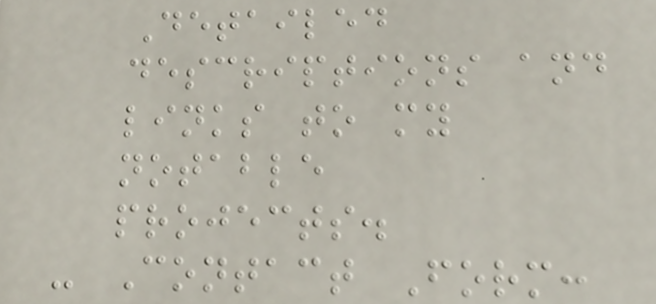Detailed
descriptions and
links to my
notable
projects.
- Contact Form:
